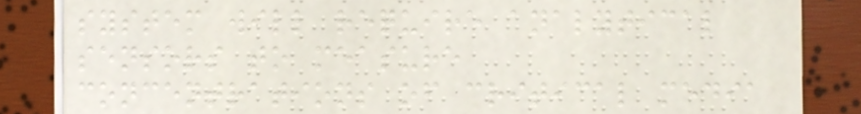system will require analytical
sensors to measure
concentrations of critical media
